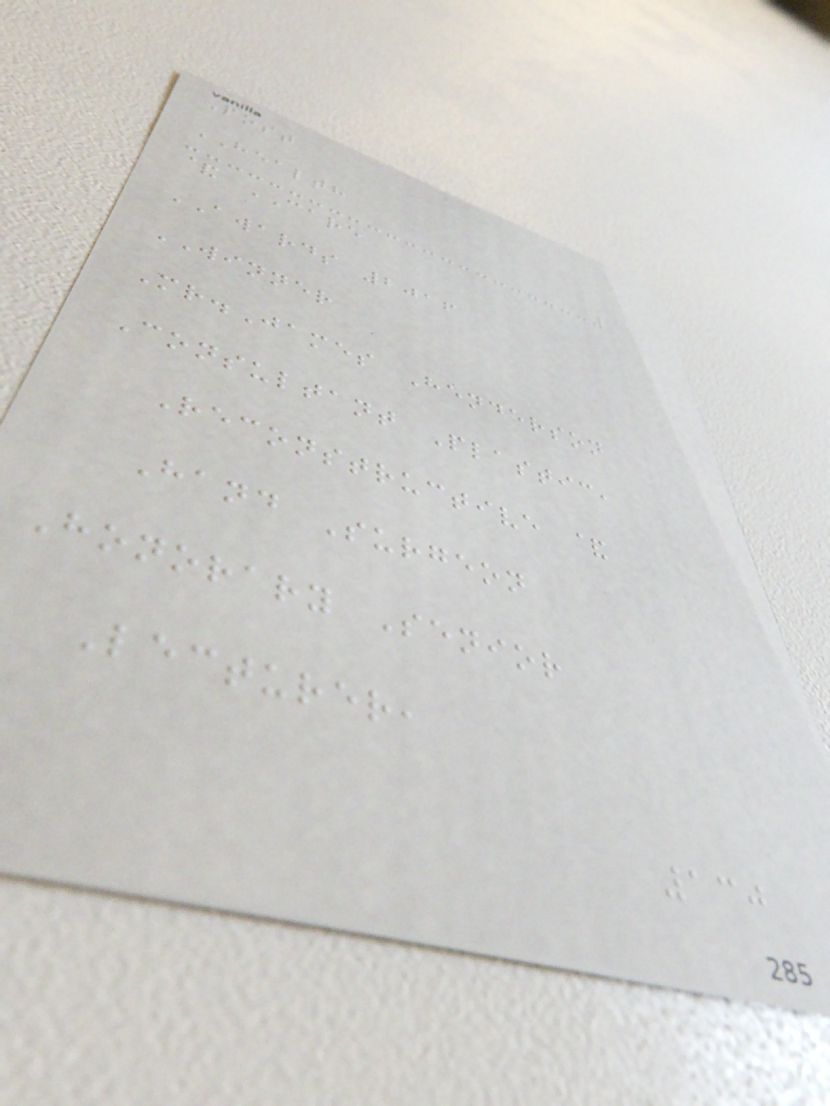Post
HEALTH
& CARE
AWARDS 2016
WINNER
Mr.James Henderson
Consultant Plastic,
Reconstructive &
Hand Surgeon
Honorary Senior
Lecturer,
130
